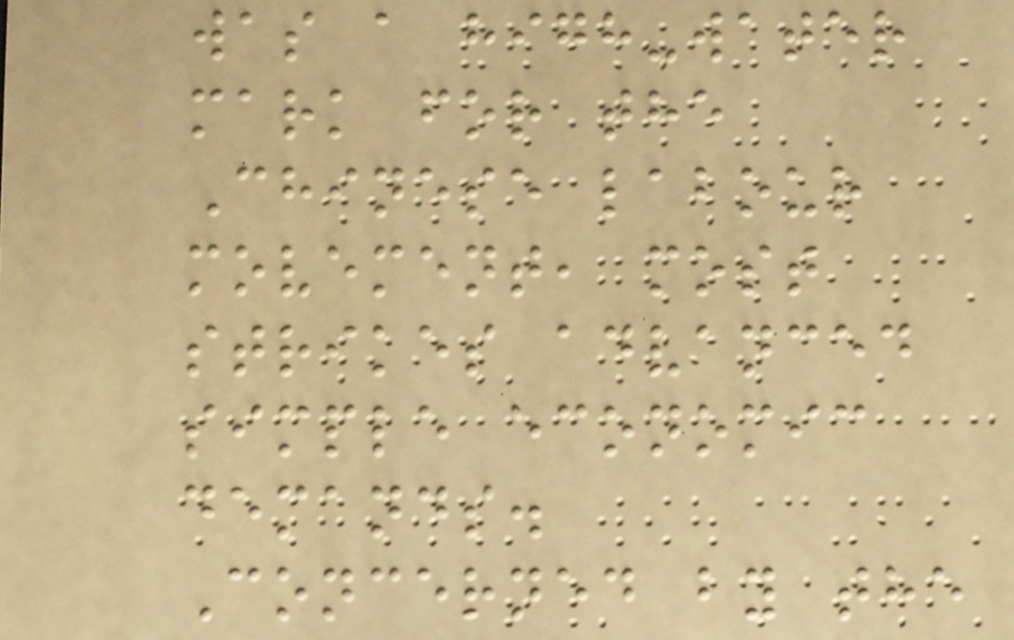was a high-water
mark for the
Chinese labour
movement, most
strikes advanced
simple economic
demands.
Concerned by the
